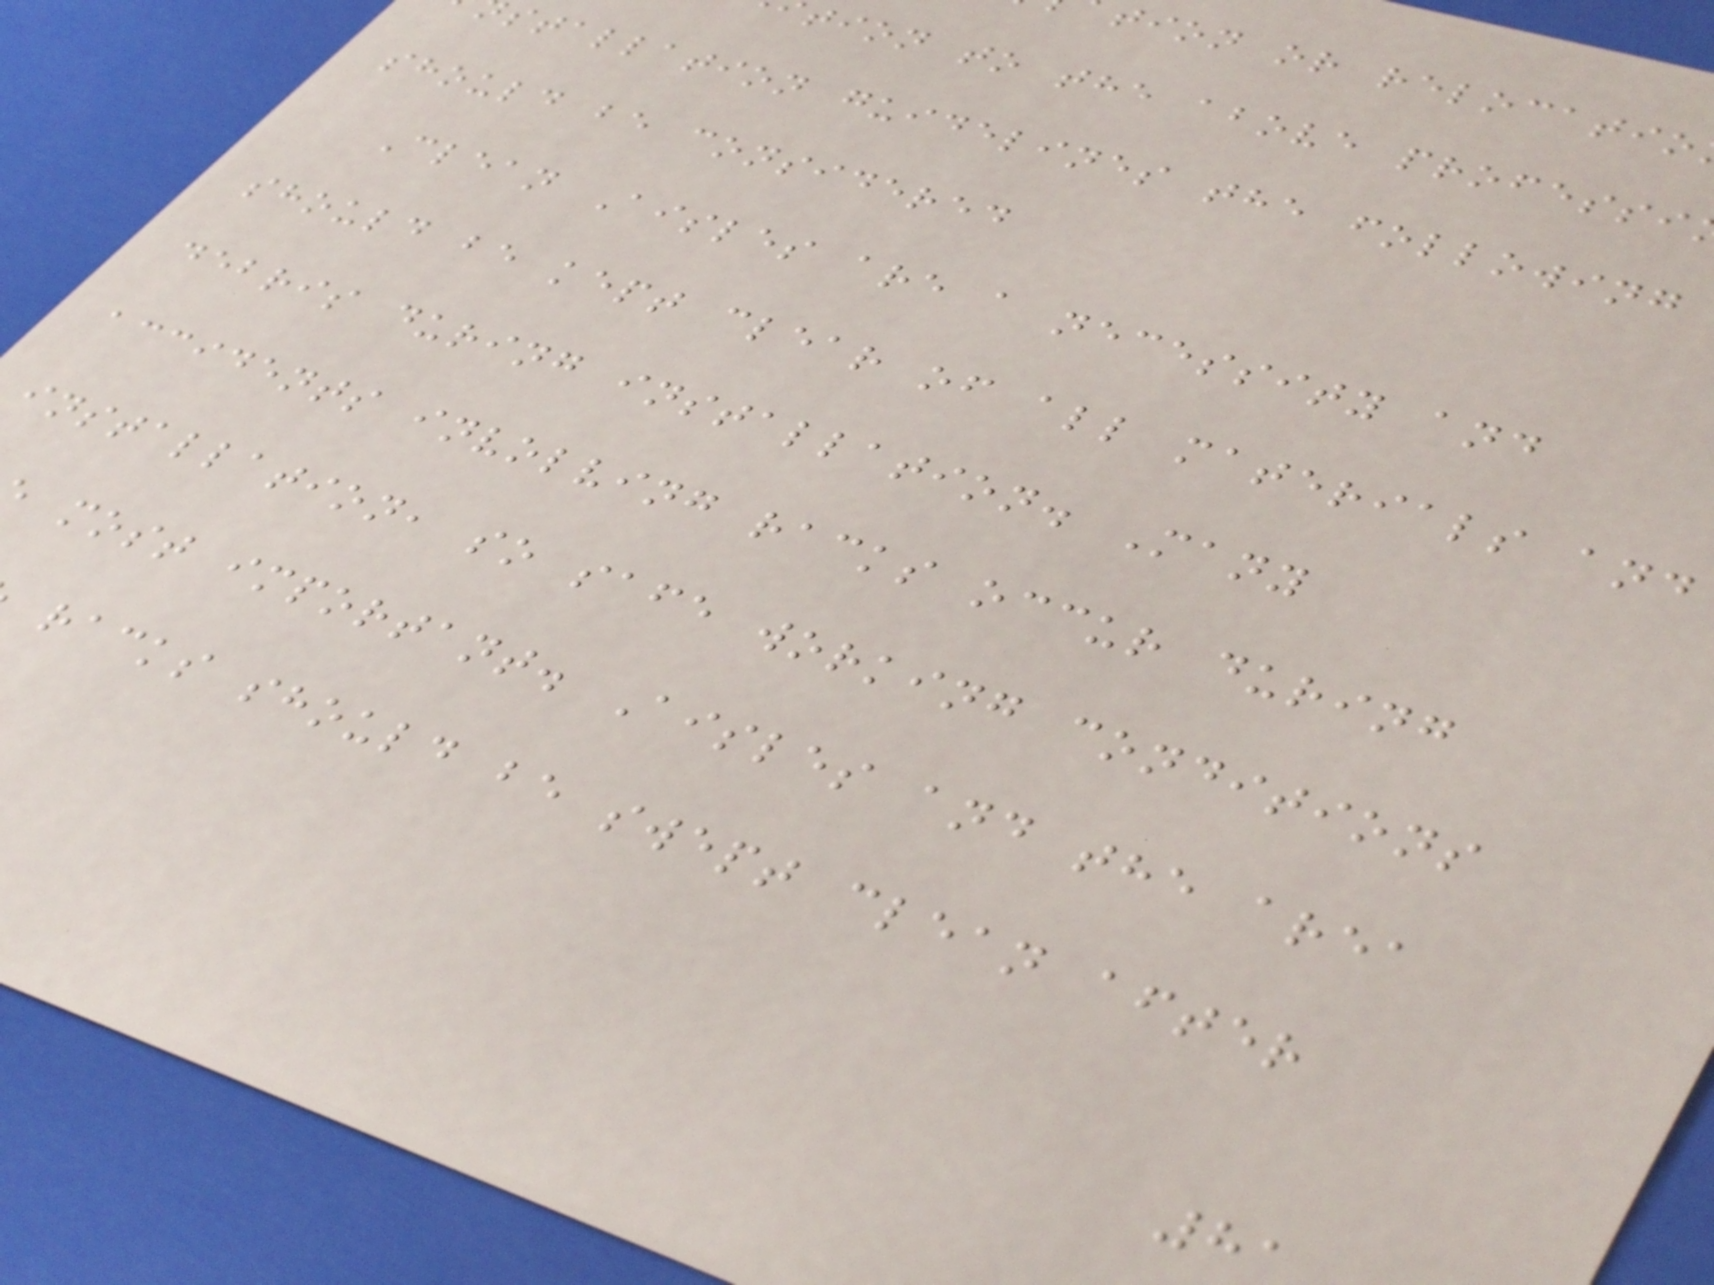tion to the above professi
stallation guidelines the following
should be considered
Clean Aisles are a necessity and
should be kept clear of all materials and
debris during installation. Many
accidents involving racks occur during
installation, so safe working conditions
most important. Aisles and the area
racks should be swept clean after
